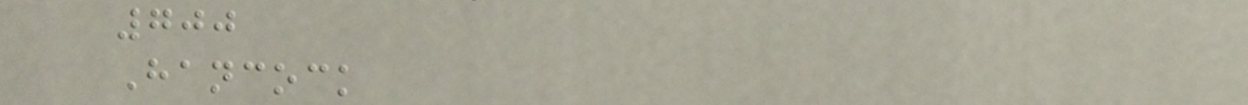700
Hancock
